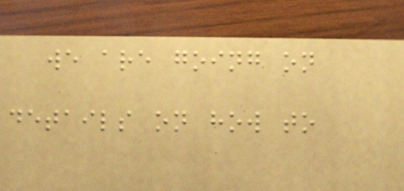we are going on
details on how to
